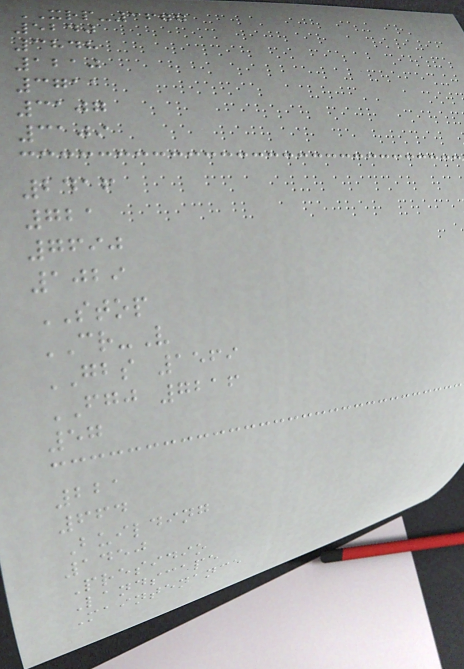XRP-3677
5240
3848
1210
3711
3107
3109
2416
721
7690
1029
STOP
CR-V
GBS 1569
FGJ 7216
57
221
664
Building
1450
Presidio
Landscape
Maintenance
